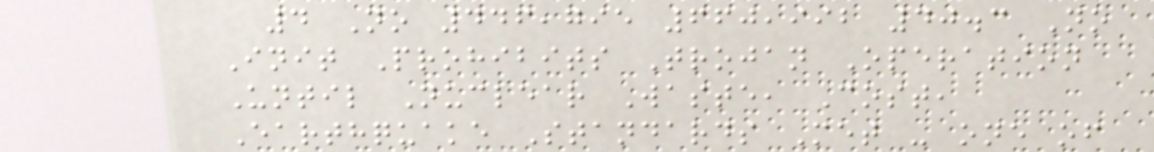4 No 446,795 660,992 40.3 No
Init Prohibits Trojan Operation
Until Nuclear Waste, Cost,
Earthquake Standards Met - one of
